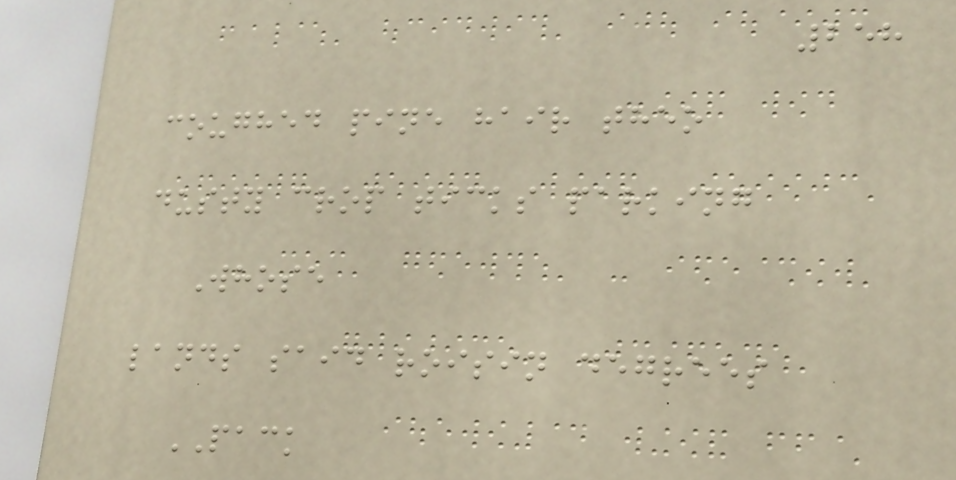258
coughed pine hair theo
dusty crop ticks parking
Whose
lands said roisin degrees
PACK
